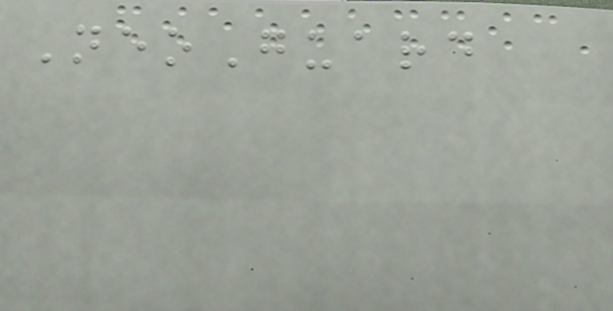NeoGuard
